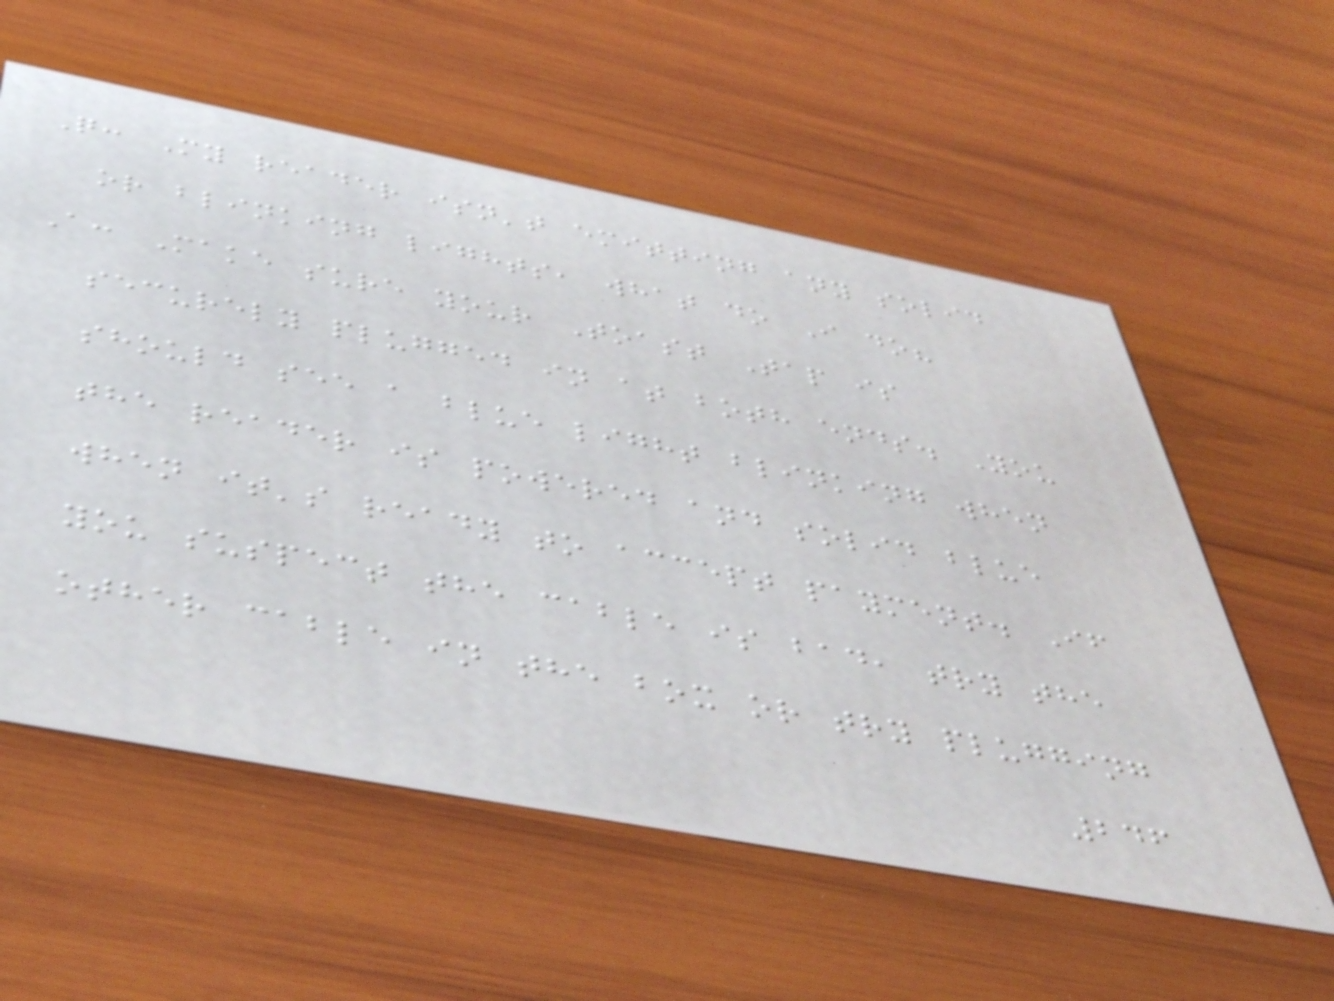Q: My reader isn't emitting any solid
or blinking lights, what do I do?
A: Make sure your Toast Tap is
securely plugged in at both ends. You
should see a blue light blinking when
the reader is powered and solid blue
when it's ready to accept payment. If
you suspect the cable is bad, try the
other cable in the box or try plugging
246
